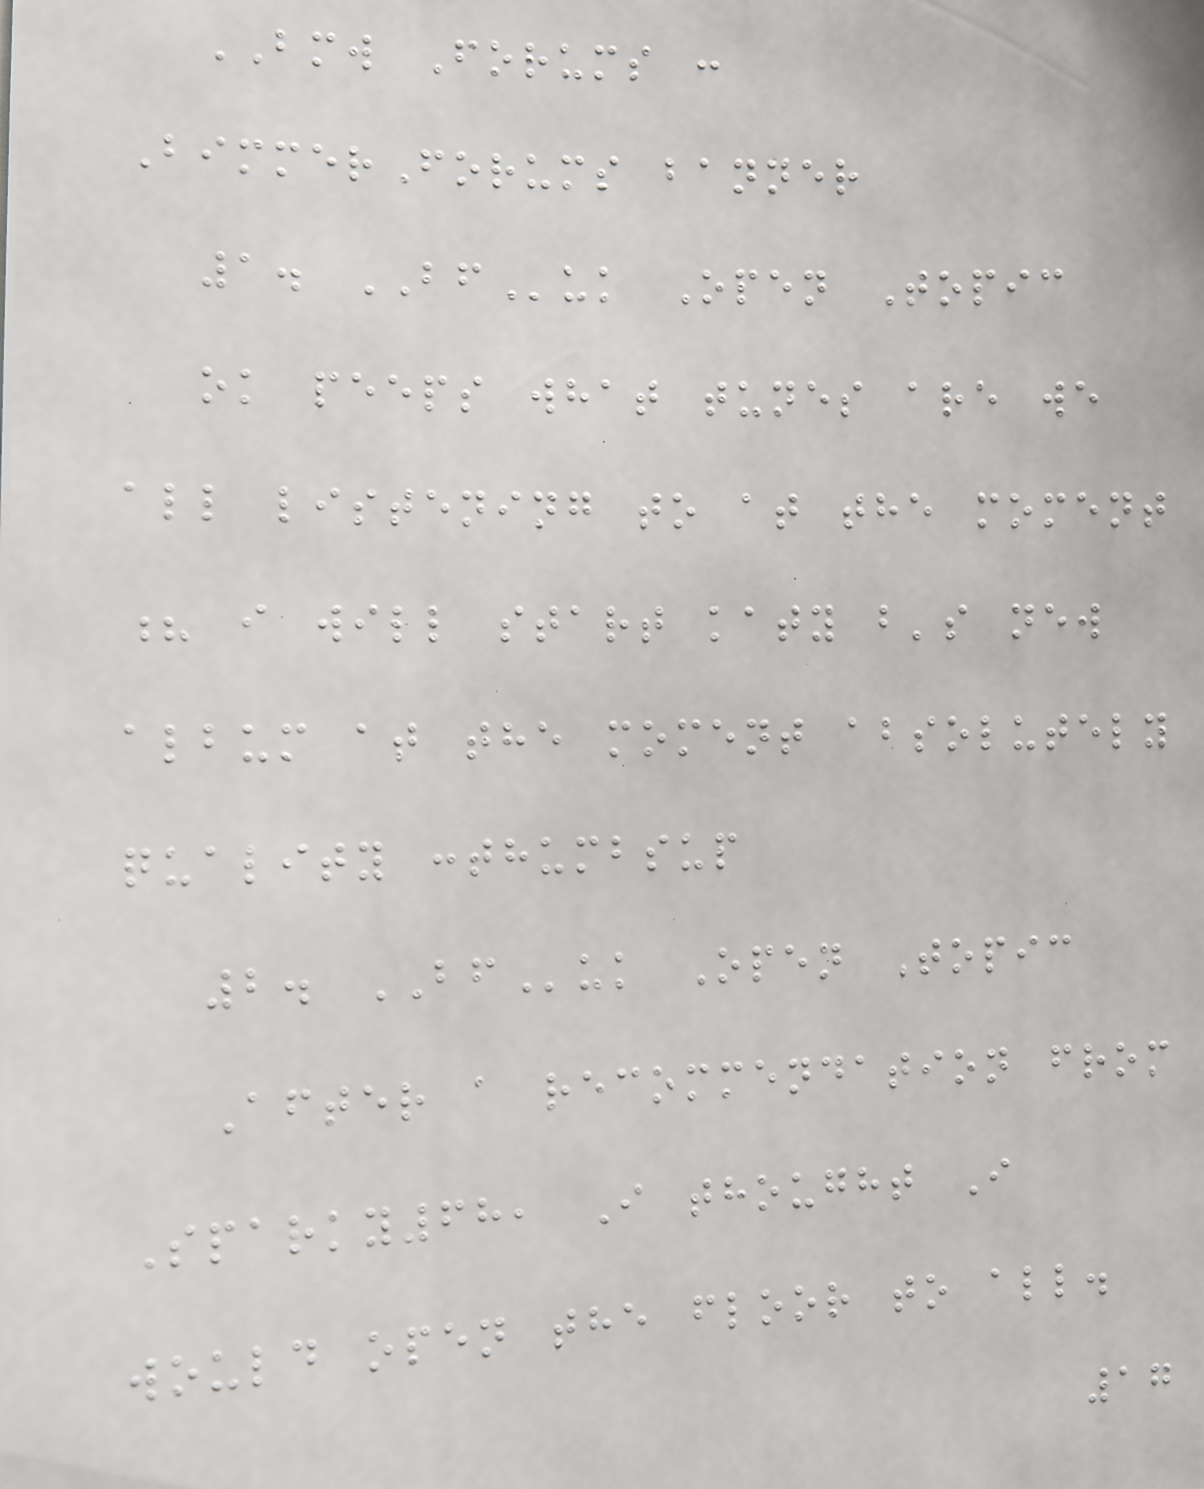BMW Forums :
BimmerForums banner
1. BFuk Open Topic
ok peeps what tunes are we
all listening to at the moment
? i will start katy b's new
album at the moment absolutely
quality :thumbsup
2. BFuk Open Topic
After a recommendation from
Sparky68, I thought I
would open the floor to all.
17
